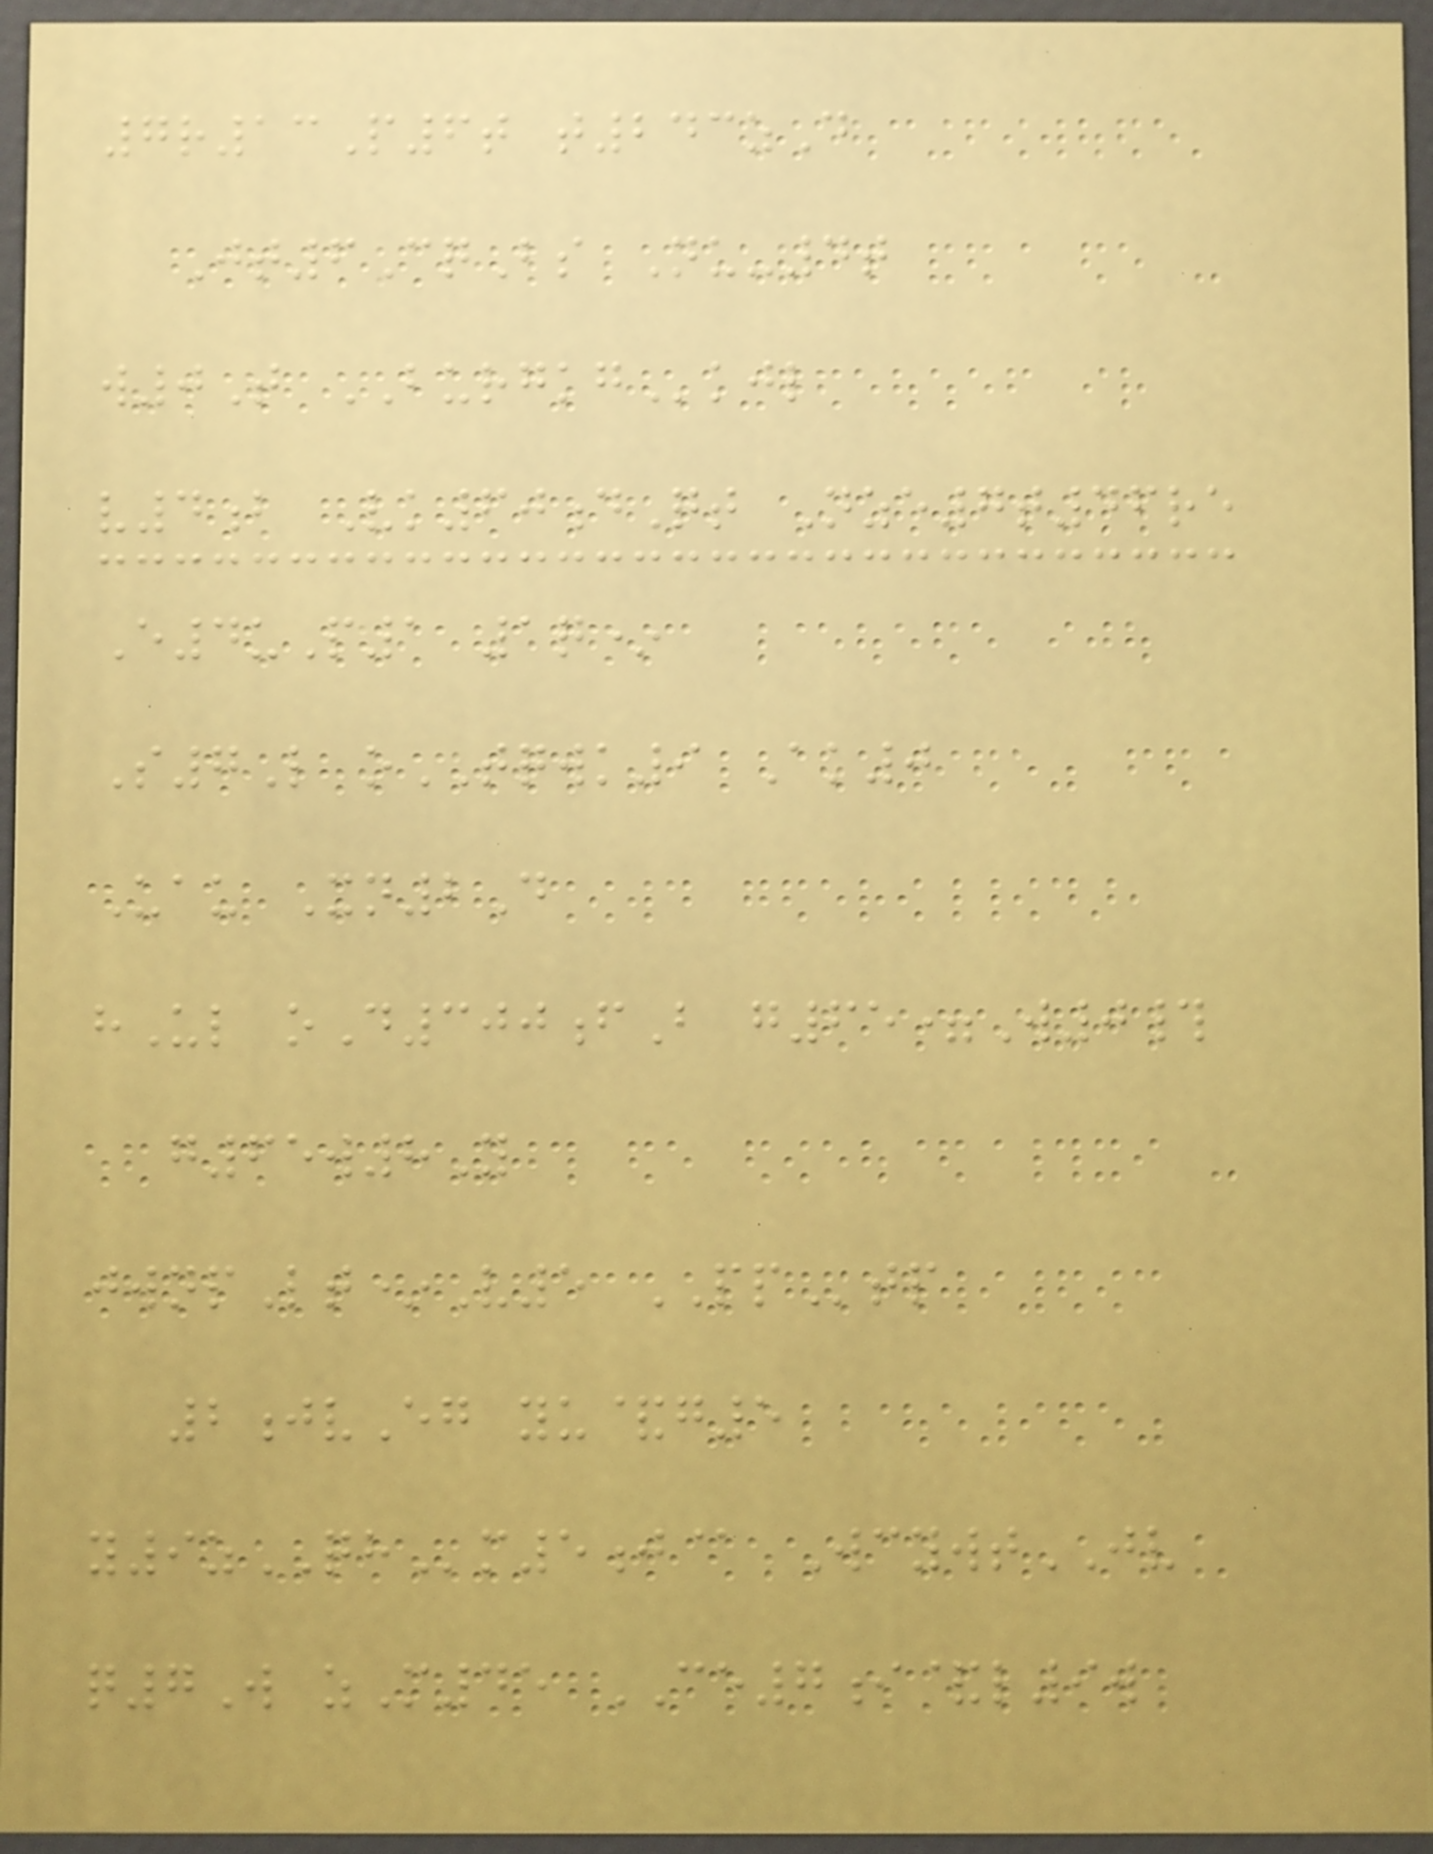7r13P6t t243zD
Jt6CqBs Nu-4t
w0T BURGKGkjl
v4b Vk60dQt Nze7t46re
E4uP1 1q*
S7L oTQWK9 Ak0
Uau Xn2D
hUl oD300fB g65=W0#
g65w8Y
jwnpLt*V5 PPtp
2jvEg yu&g5
y9zQHm5j@ WcywtJV
q7W zM45 CE7i&l9w
